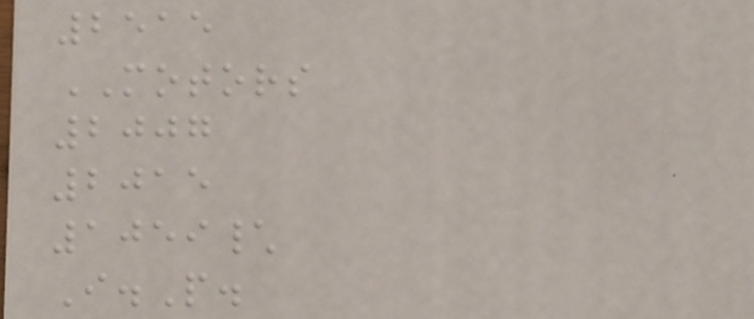2515
MOTORS
2007
2015
1059\
I.P.
